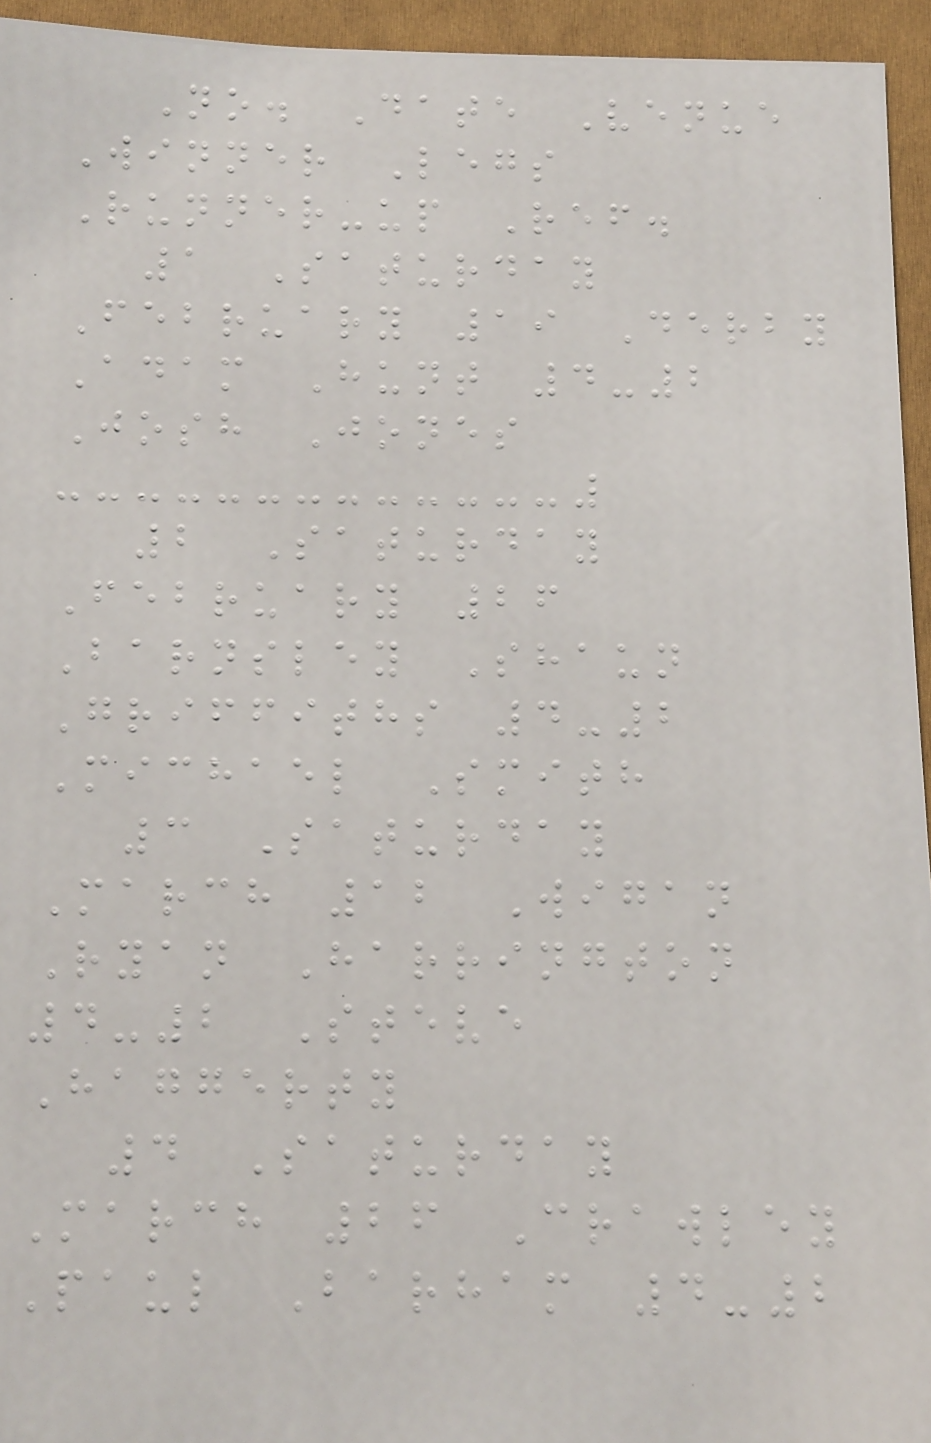No. Date Venue
Winner Legs
Runner-up Ref.
1 Saturday
February 19 Derby
Adam Hunt 4-2
Josh Jones
2 Saturday
February 26
Barnsley Shaun
Griffiths 4-2
Michael Smith
3 Saturday
March 12 Wigan
Ryan Harrington
4-2 Steve
Haggerty
4 Saturday
March 26 Crawley
Paul Barham 4-2
